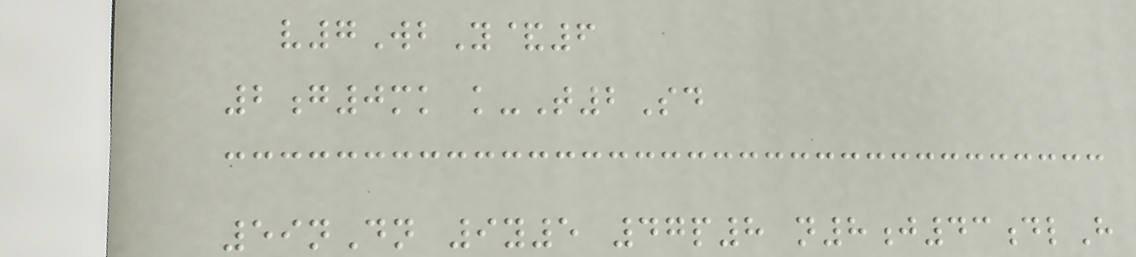v7WbY&6
2g0mk k-T2Sd
59nDn 9y5 47p8 n8j43dlH
